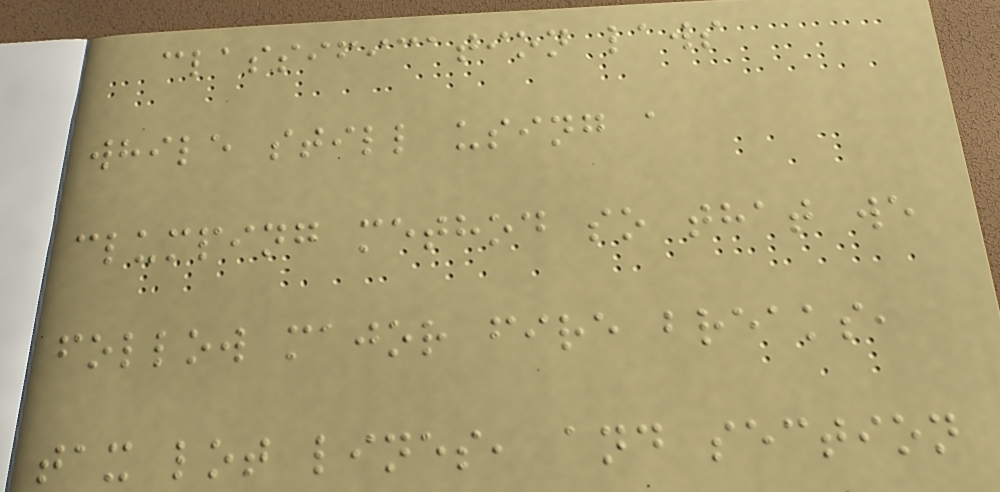classification laws
while still using a
clumping method so that we
follow major fire breaks,
tax lot lines, and section
